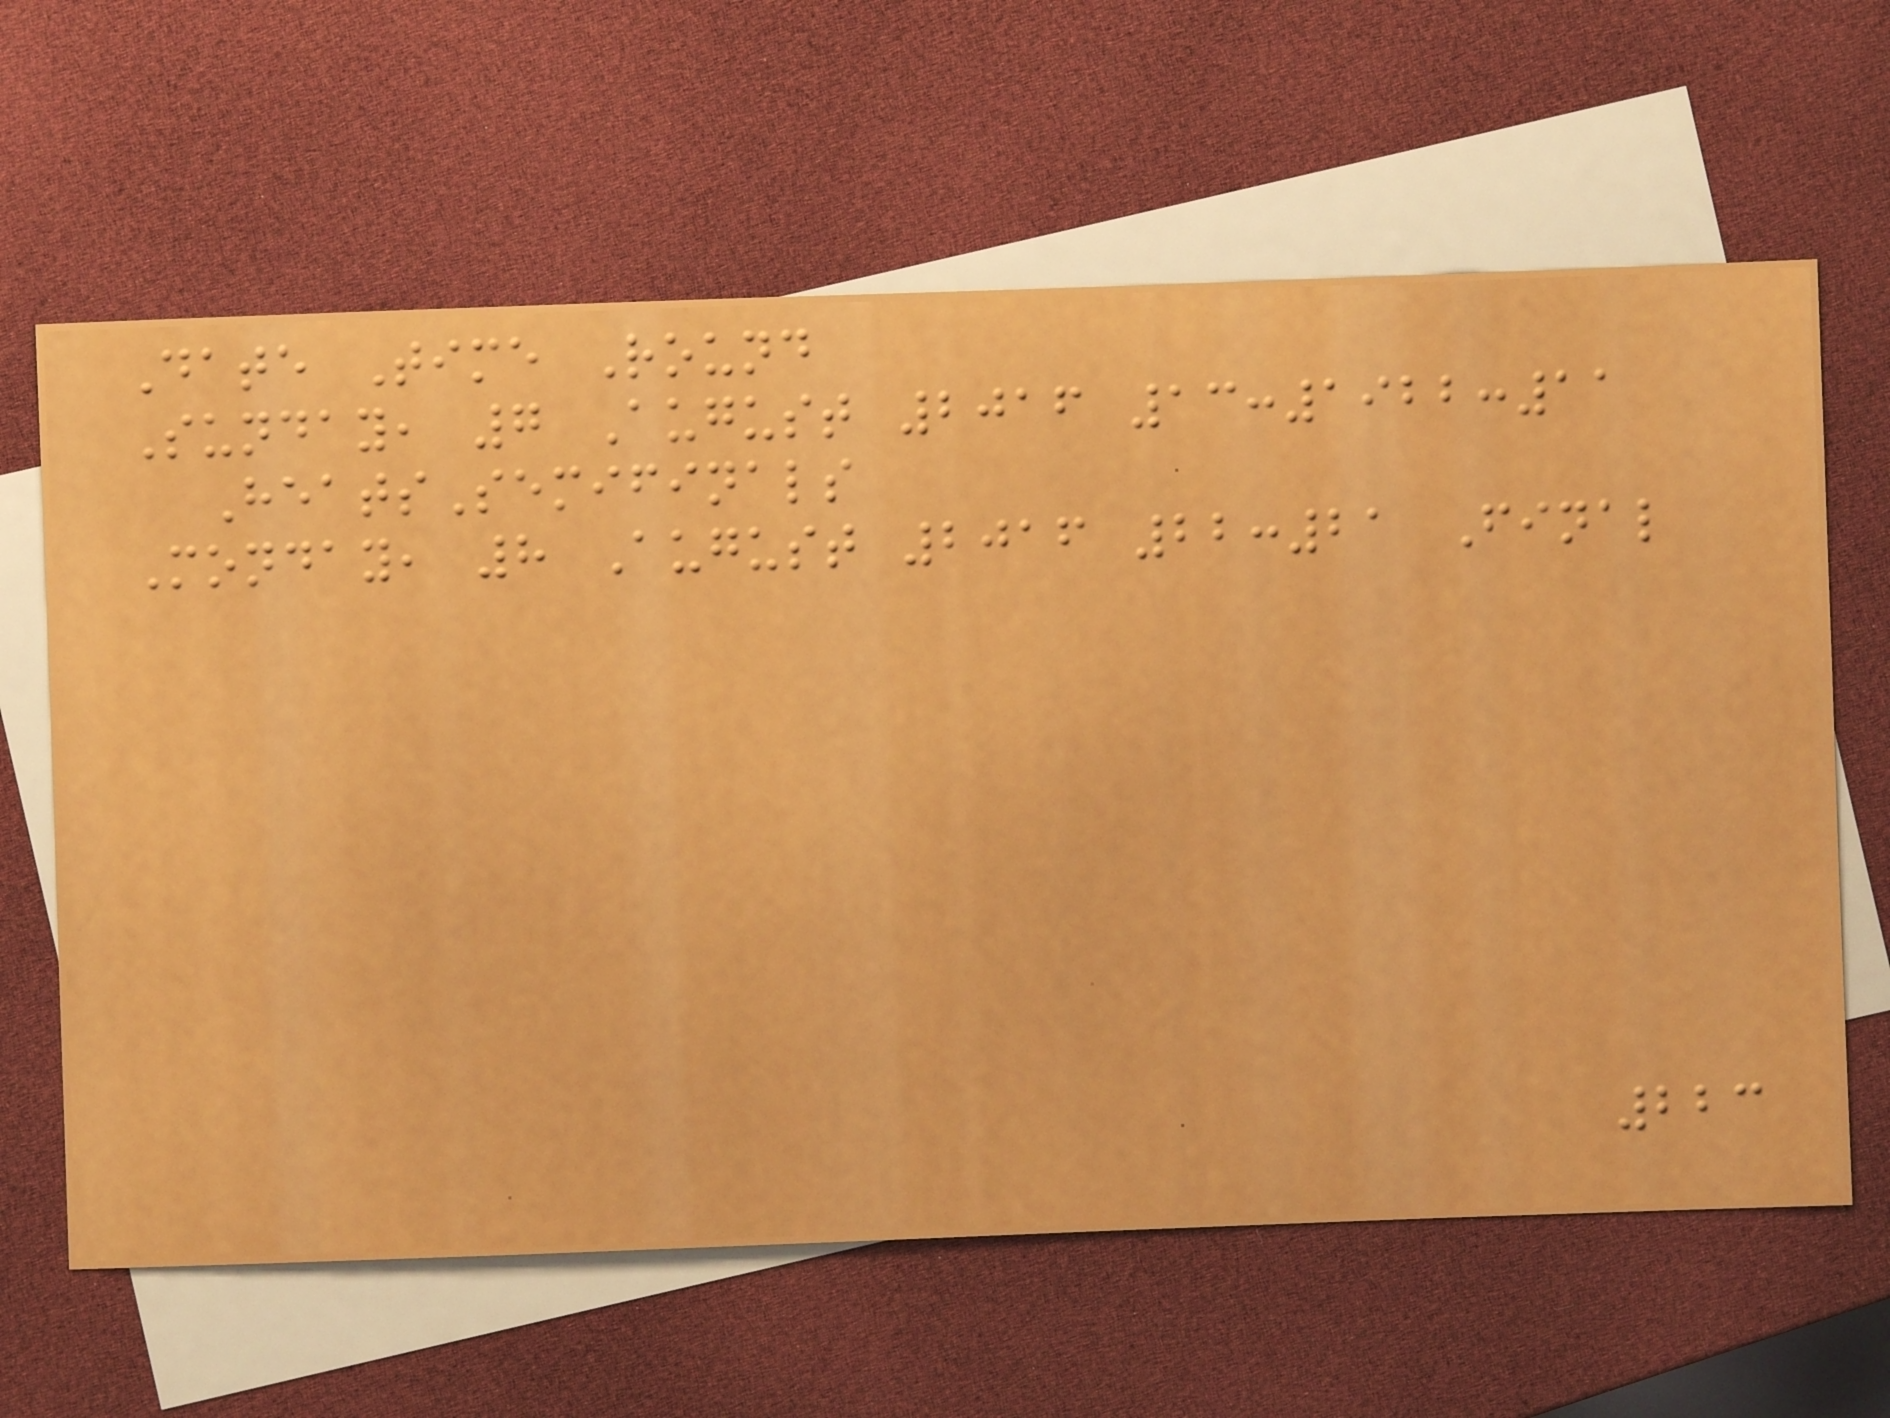Date Time Round
Sunday, 7 August 2016 13:1922:11
HeatsSemifinals
Monday, 8 August 2016 22:21 Final
223
